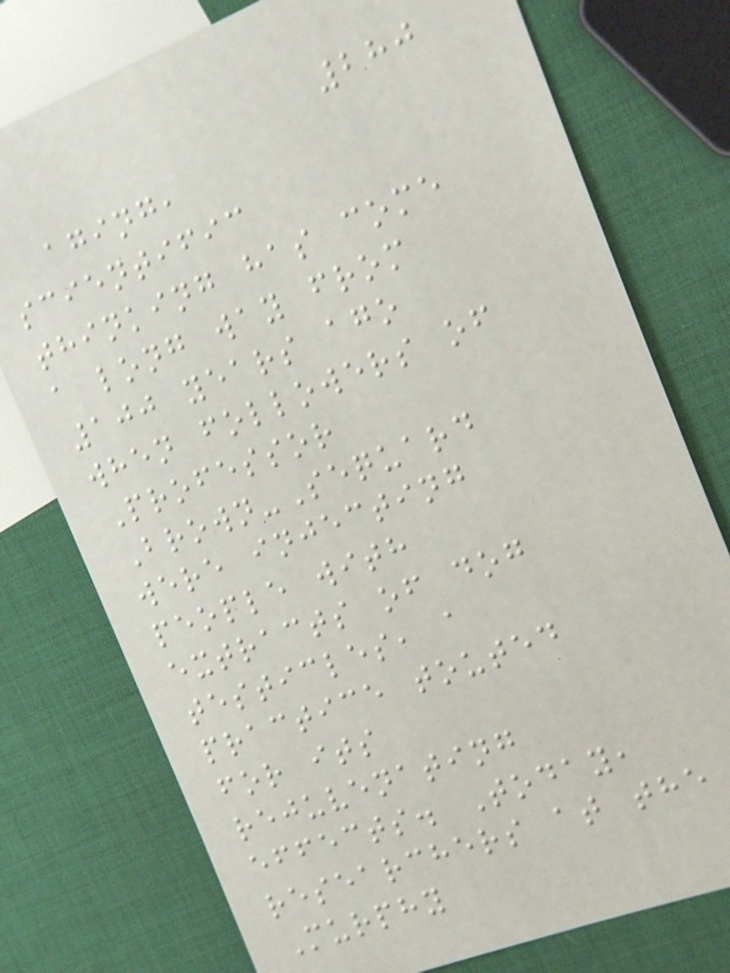280
aging,
scientific
thinking has come
a long way from
100 years ago
when followers of
Professor
Brown-Sequard
were injecting
people with
extracts of dog
testicles, a
practice touted
for its
rejuvenating
effects. Today,
researchers at the
Murphy
